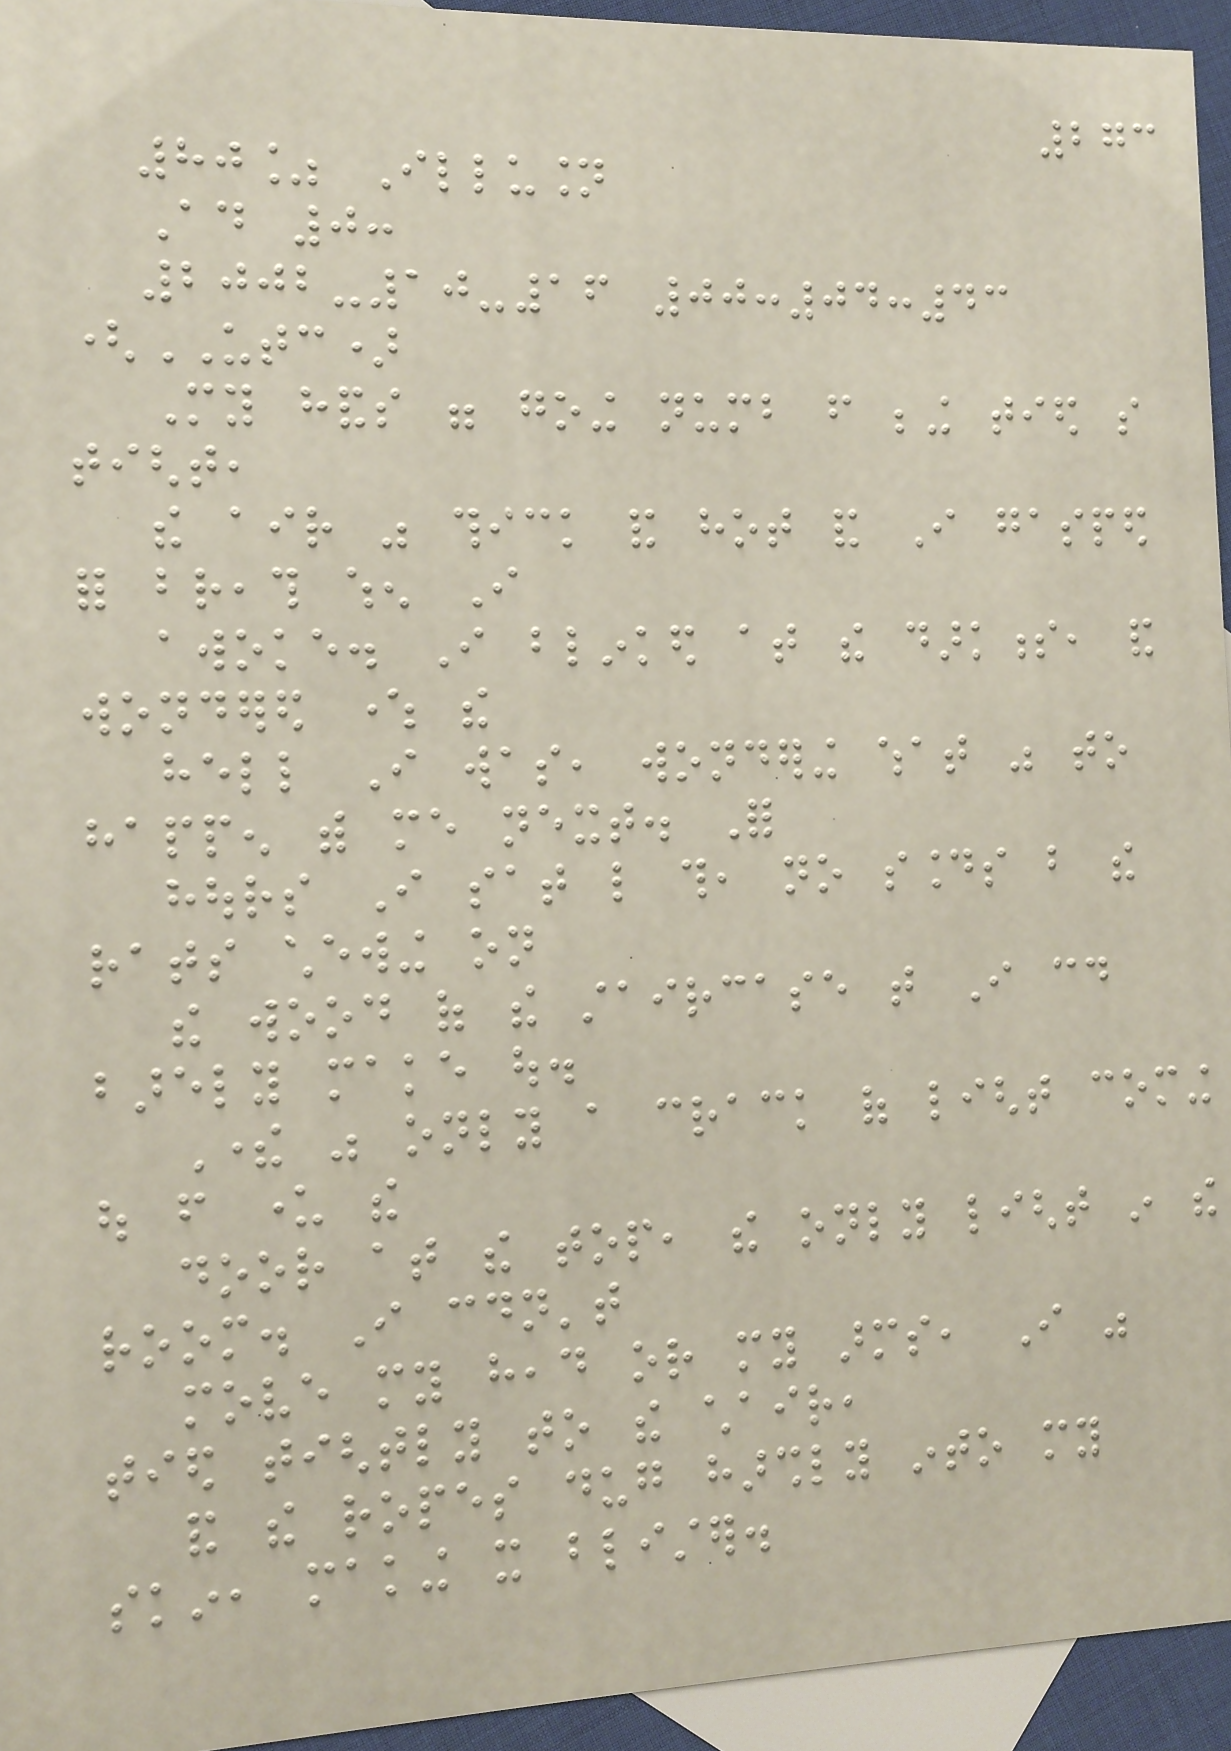273
80% Illusion
Ad 0:
2002-10-16 00:04:43
(UTC)
My hands were going numb from being tied so
tight,
the air was thick and hot and I gasped
for breath when I
awoke. I blinked at the darkness, and
wondered where the
hell I was, wondering what was to
happen with me next. For
hours I sat like this, no sounds but the
rats chewing on
the wood of the staircase that I could
barely make out.
There was only a crack of light coming
out from under the
door at the top, the only light in the
room. I couldn't
move my head or my arms, I was
tied tightly to the chair,
and the ropes dug harshly into my
skin, making it blister.
